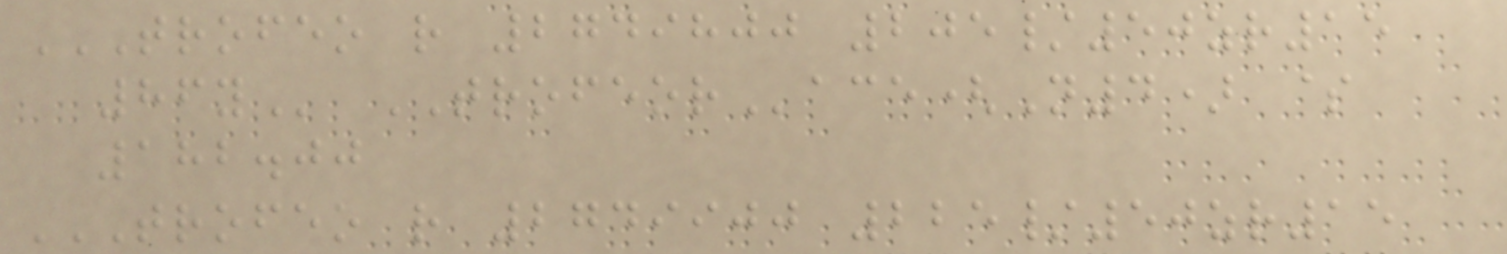TROFEO R 2749800 205/50ZR15
86Y TROFEORace(N4) $
182.00
TROFEO R 2749900 225/50ZR15
